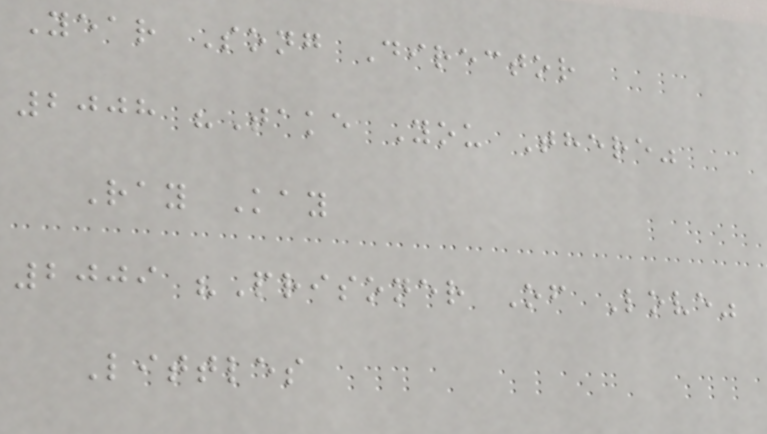Year Song Director
2008 "Take You There"
Ray Kay
2009 "Prisoner Of Love"
Littles
